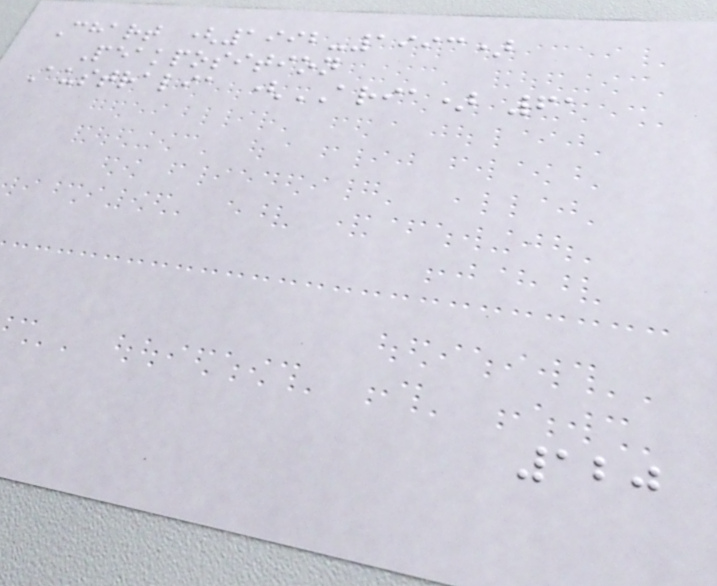Chart (1992-1993)
Peakposition
Australia (ARIA) 61
120
